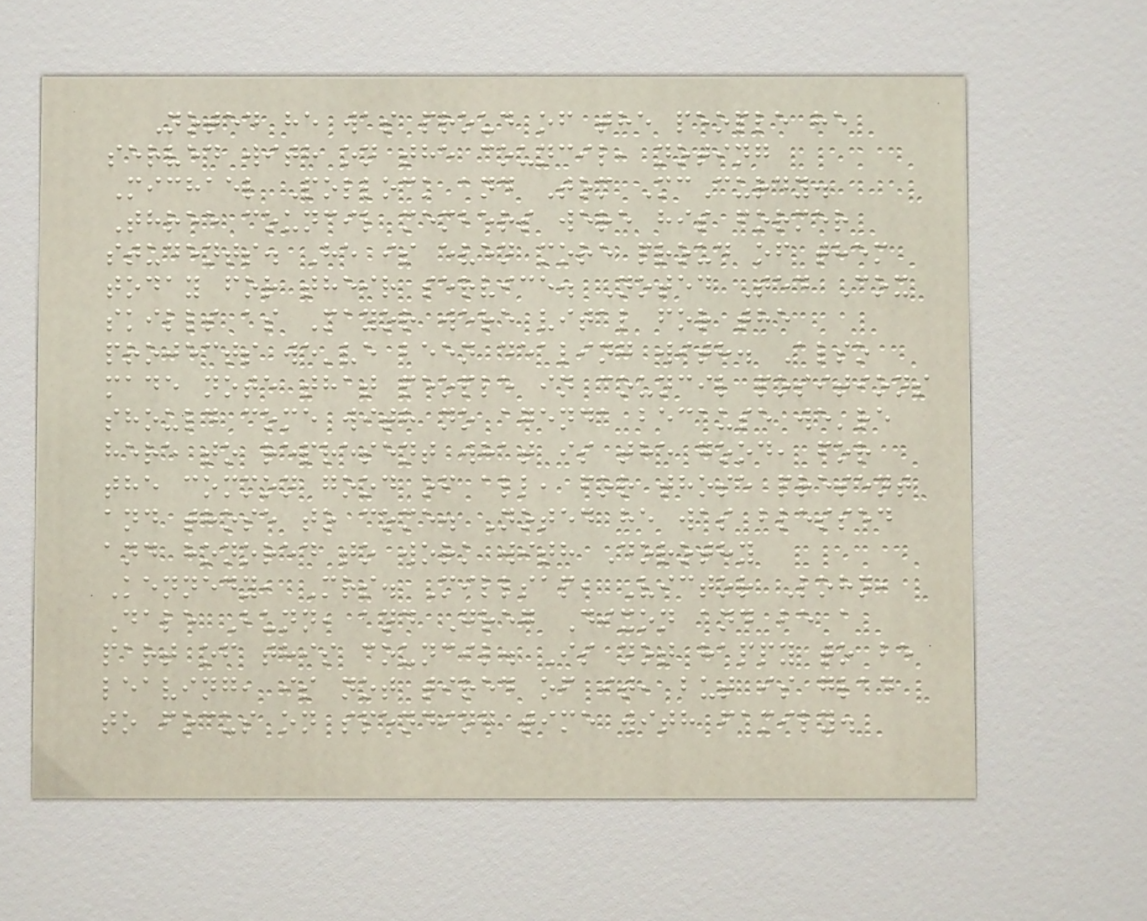Noted he was proud of the people he
served with on the council, noting
Michael Pollock and Tom McCurdy.
Three council members were his former
students. He is even more proud of them
today for their service. Noted Ted Cox
skills as Mayor were vital for the
projects we've been dealing with. Also
made note that people in council positions
should come with no agenda because we're
here to represent what is the good, for
the common good of all, for those present
and those to come. Noted he was blessed
and honored to work with Dorothy
Kennedy, Mrs. Millsap, Victor Lohn,
Dale Bunn, and Greg Dixon and be a
part of this council. Is not happy to be
leaving, is not tired of it, but is glad
to focus on spending time with family.
